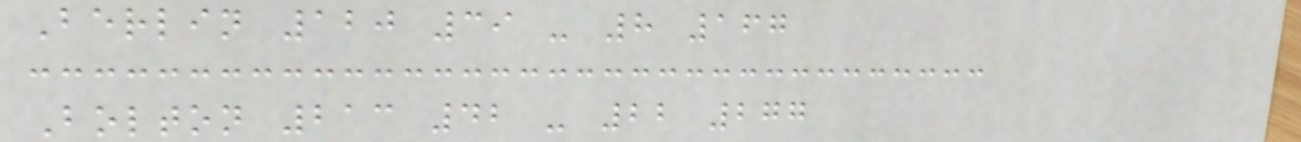Berlin 120 39 - 8 167
Bolton 213 42 - 22 277
